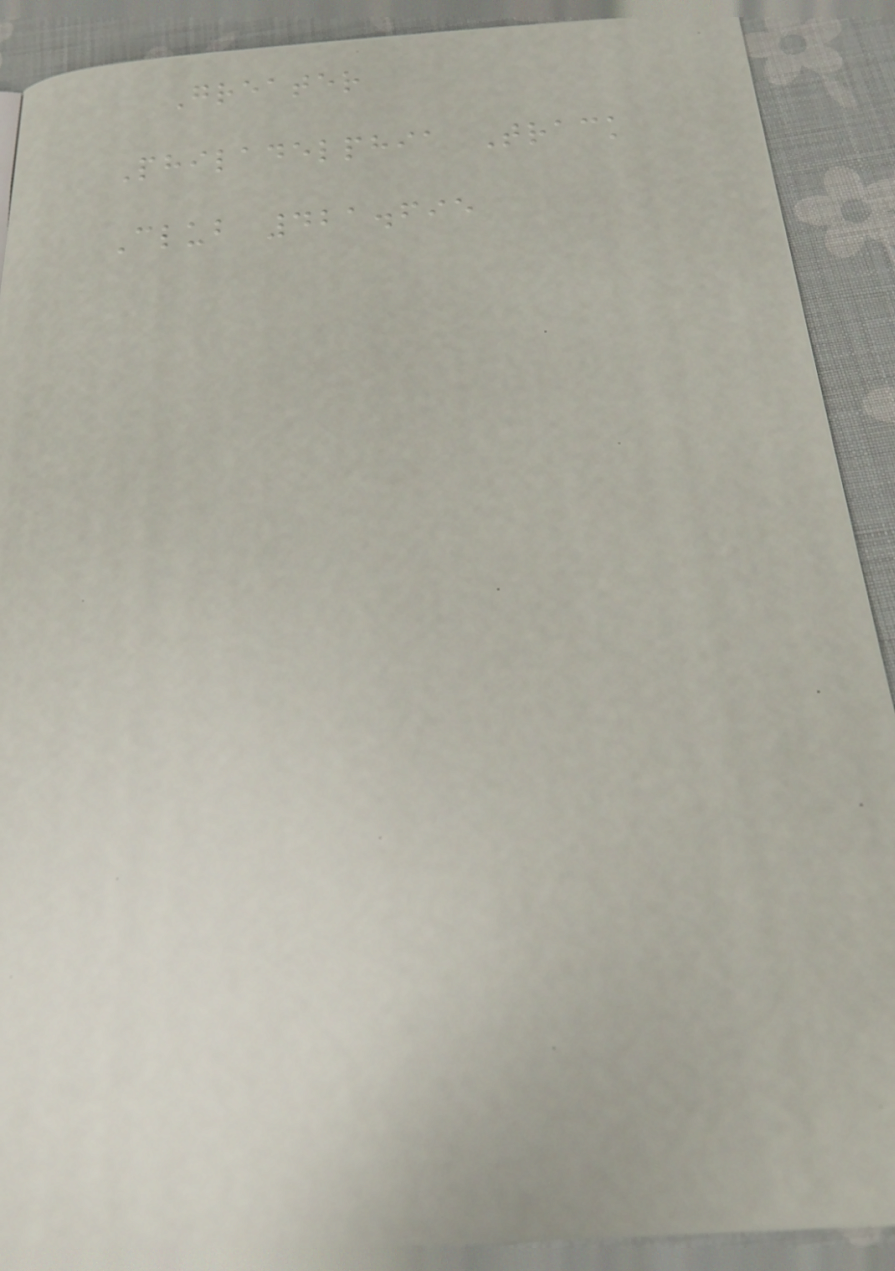Greater
Philadelphia Track
Club 421.695
